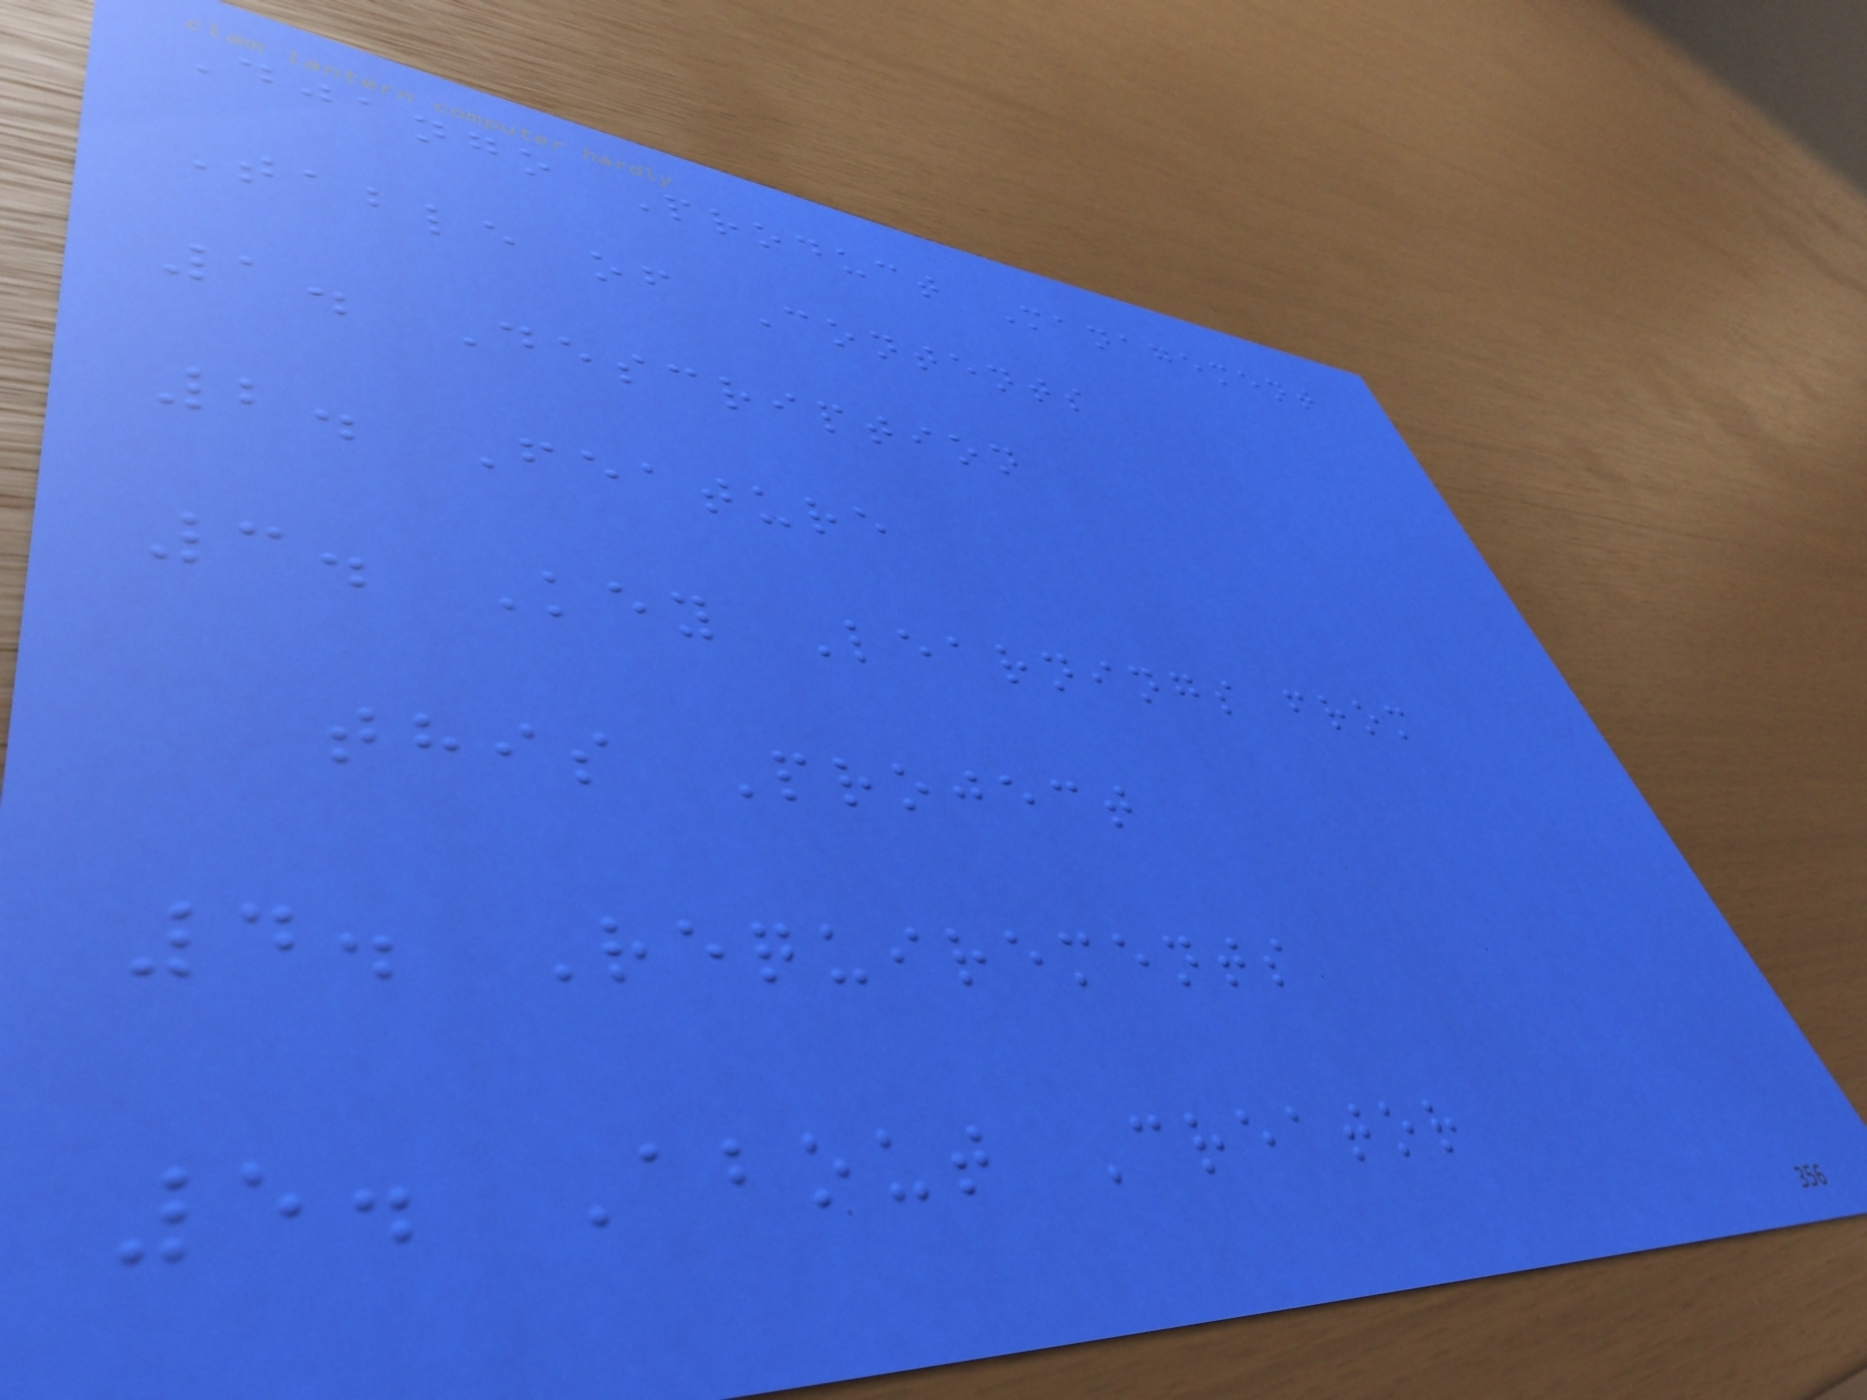Django Product Management
Table of Contents
1. Description
2. Feature
3. Key Learnings from
this Project
4. Requirements
5. About Creator
